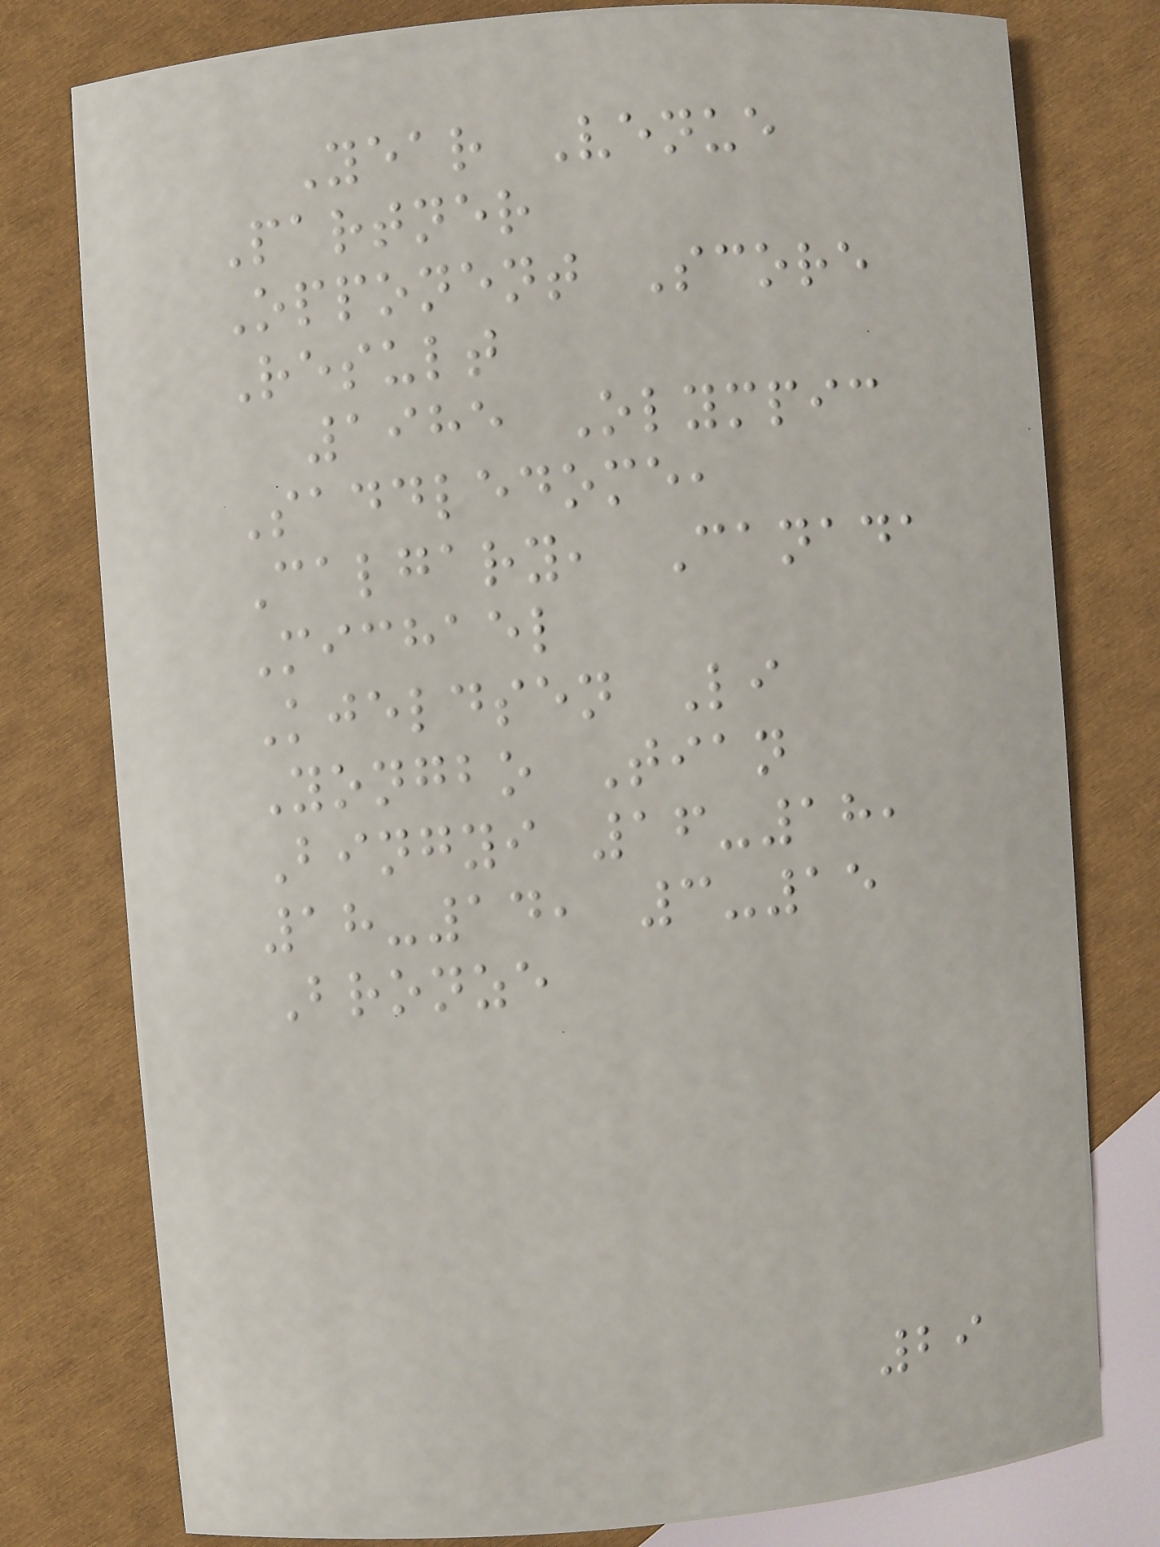Year Venue
Partner
Opponent Score
Result
1985 Olympic
Saddledome,
Calgary, Canada
Michael
Kjeldsen Li
Yongbo Tian
Bingyi 16-18,
18-14, 3-15
Bronze
29
